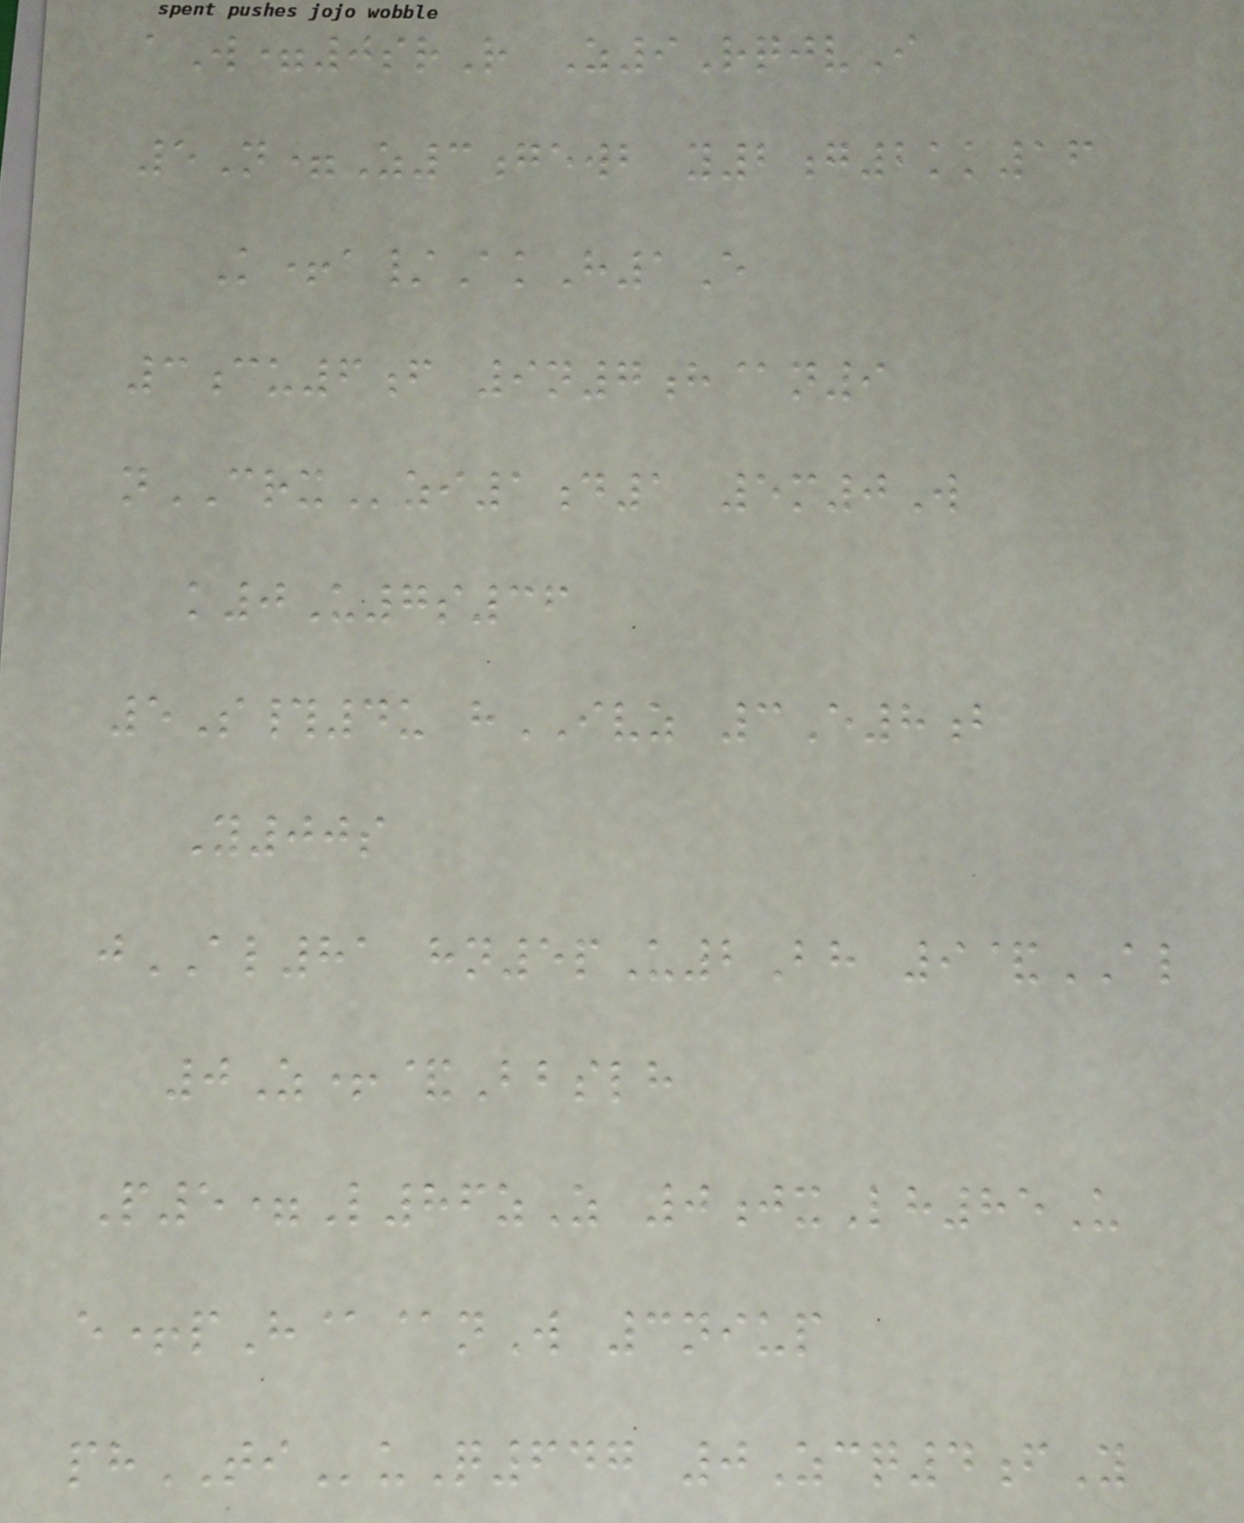aW=0srR Z9RqjvI
5N=Z3gewb y2g2kk16
K+a/AkH1E
3cu6f 9n7h@n9
nCRXzi1d1 5m0W
k0U7s36
5S#4u hIVZ 3E8b
Y00s
jAL81 hn5pU2Bh 9&AL
0Z+&Bbslh
P5=L86zZ 0jxLh85U
e+pH@@nW 3niup
phTIuQ647 0Zcq4fY
